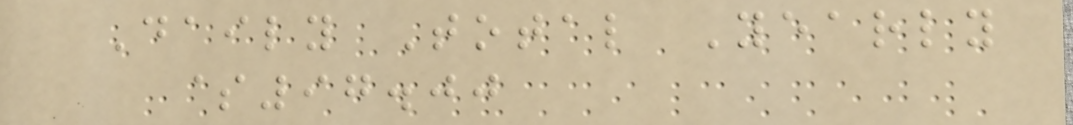Daily Total Yearly
$97.00
